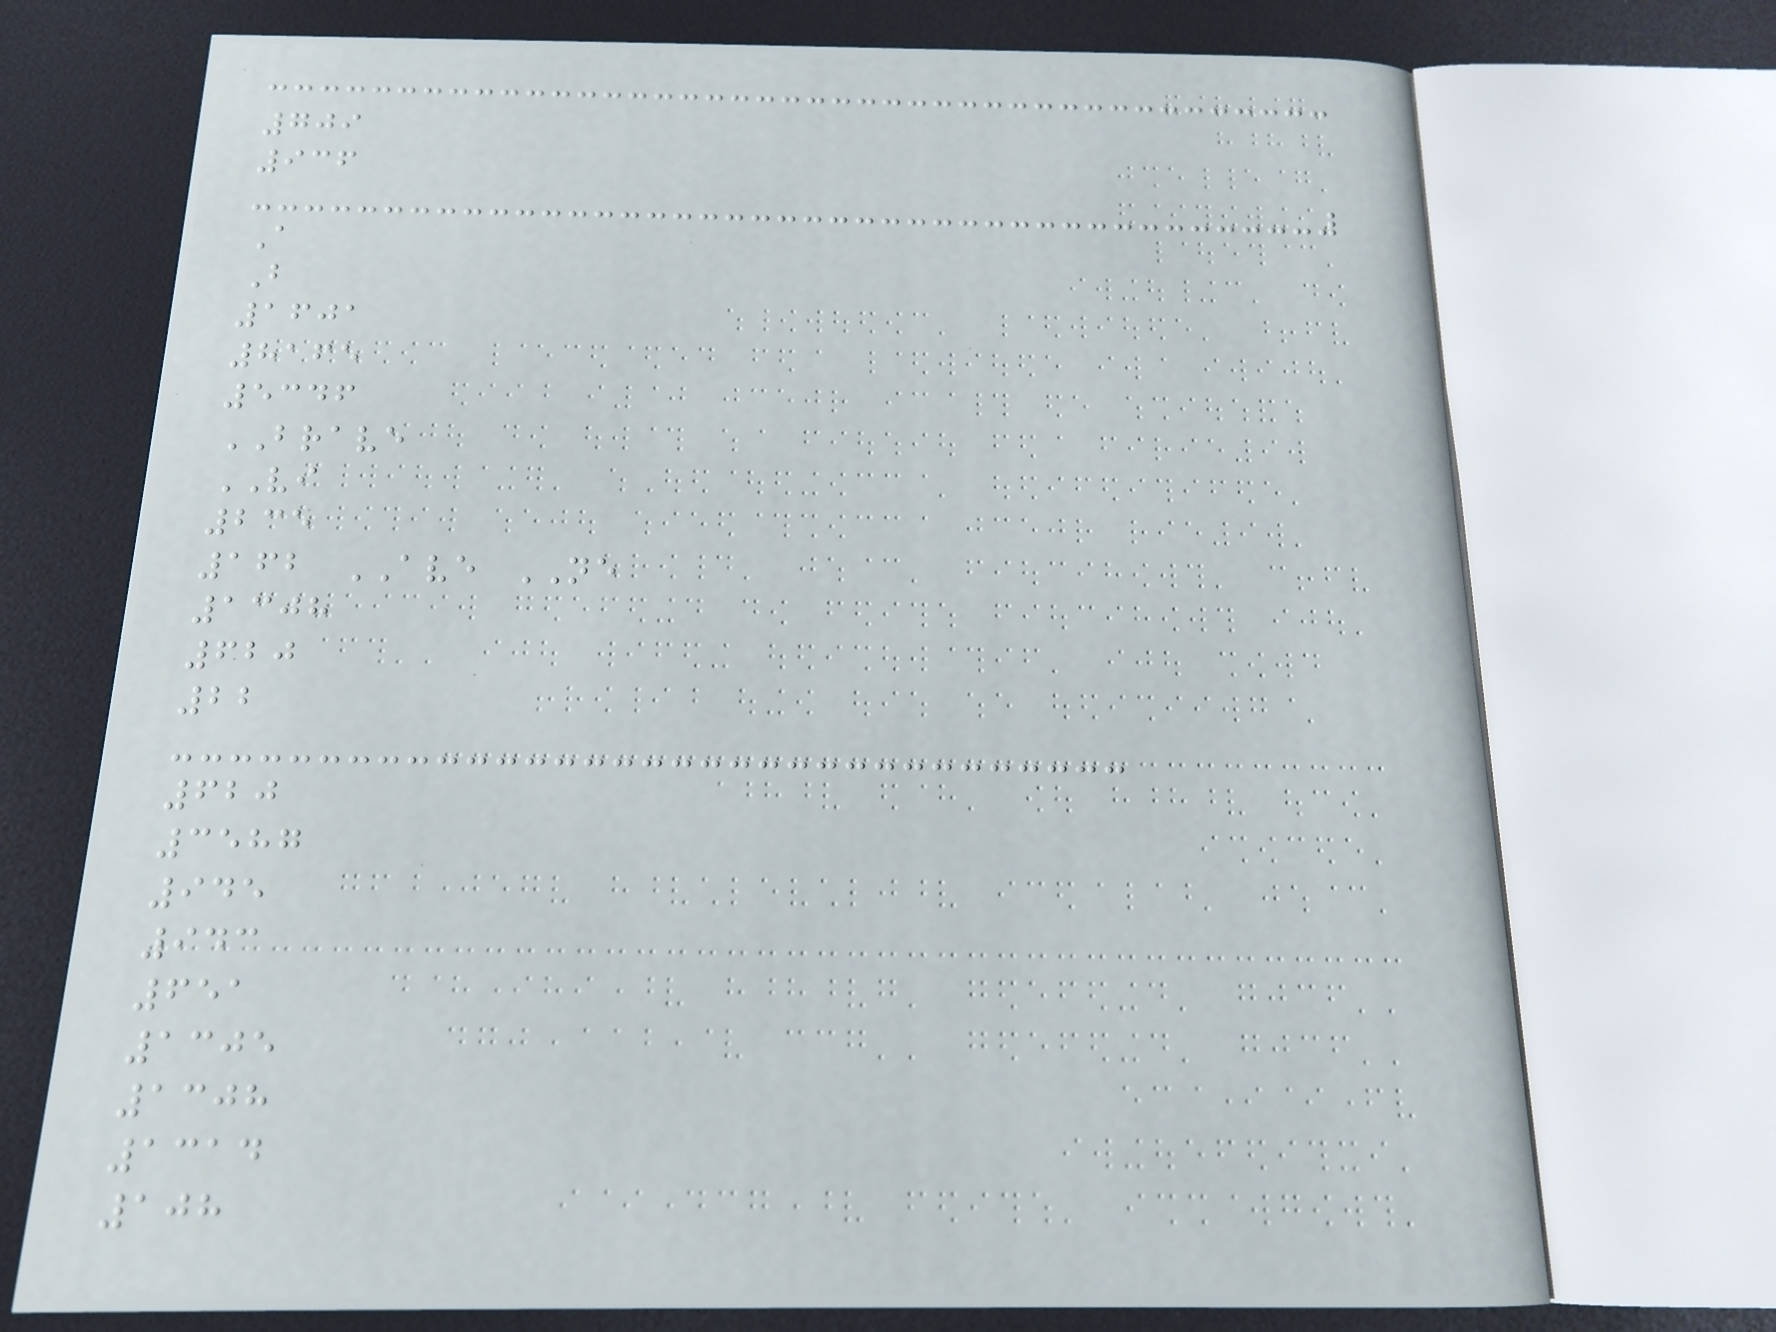709
936
A
B
1601
8165
5346
BRAVE
VI
235
162 AVE NE
1308
620
22
620
3587
945
943
651
1305
1308
1314
108
